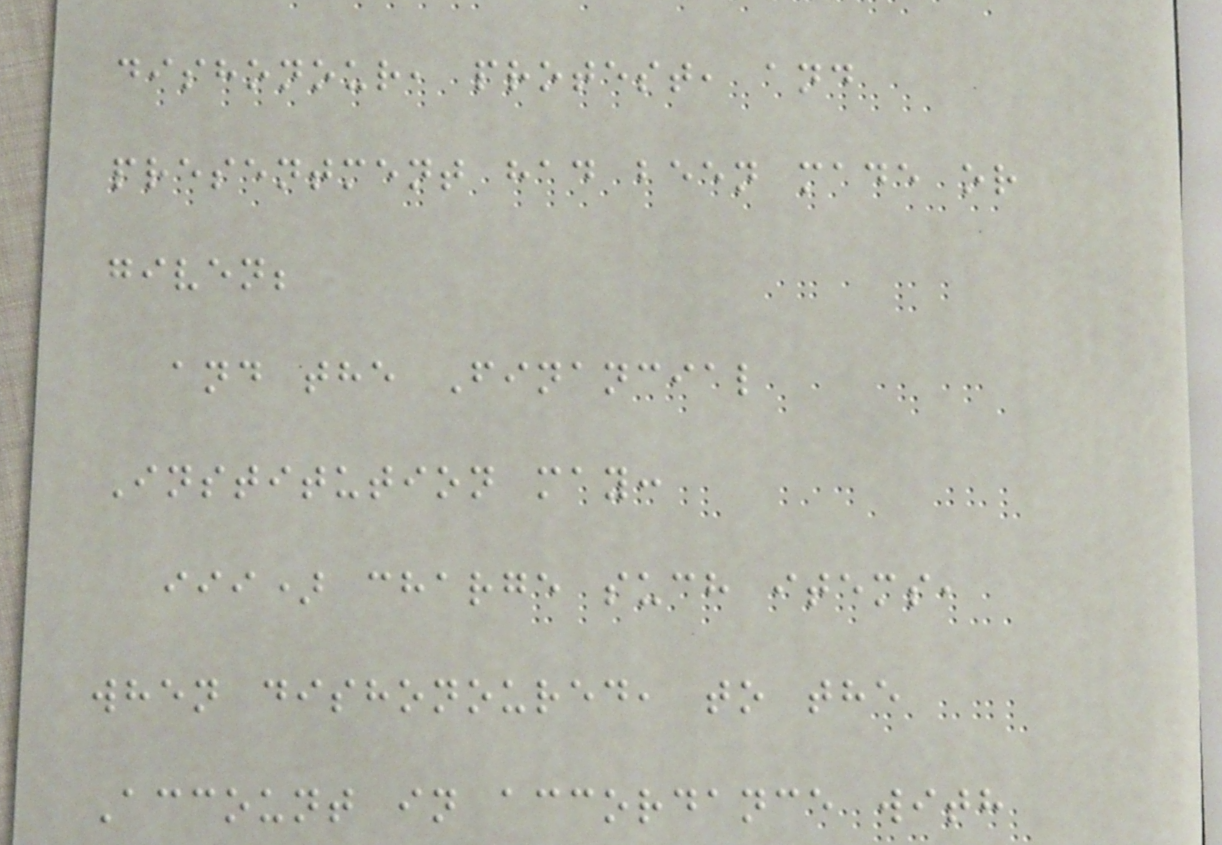dishonour, protest, and
presentment had been made or
given;
and the Financial
Institution may:
iii) charge such items,
when dishonoured, to the
Account in accordance with
